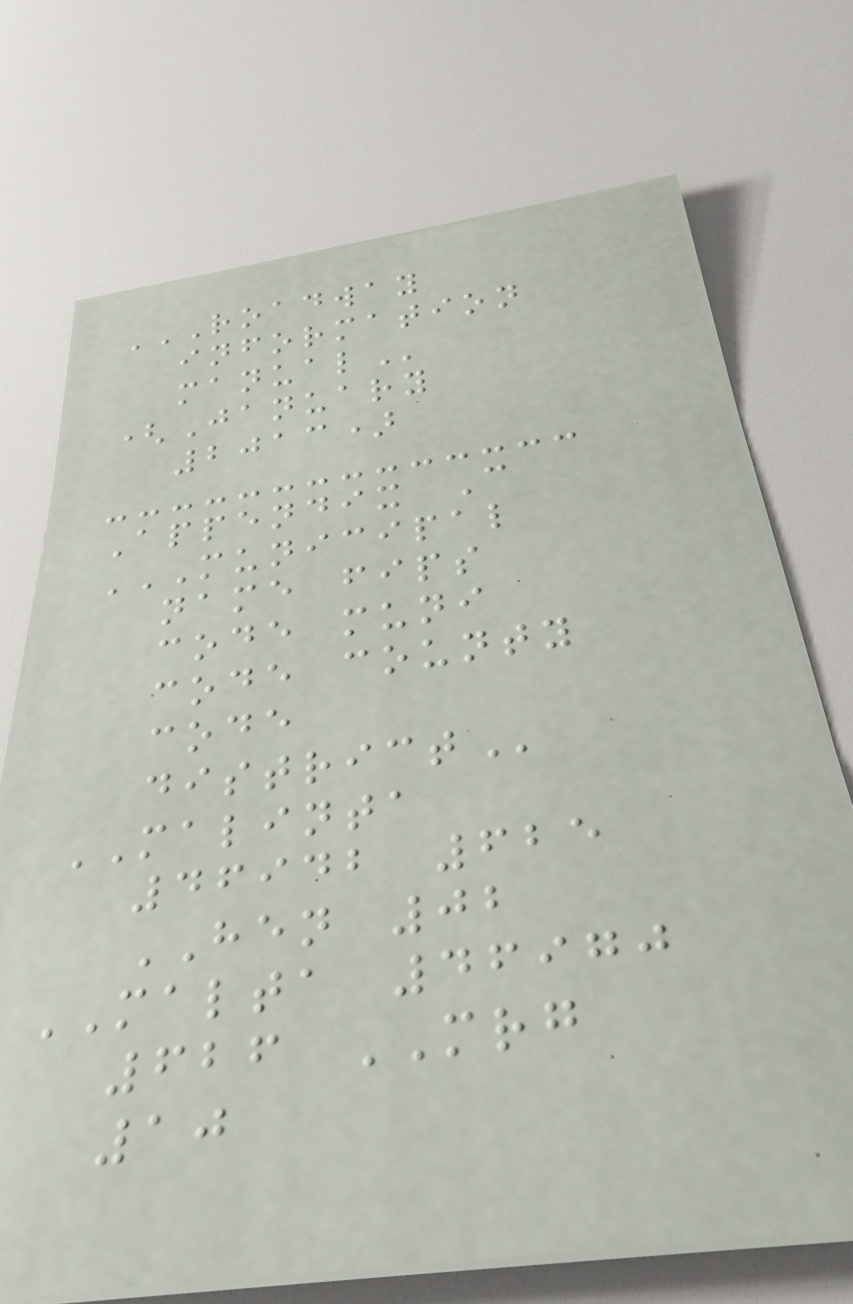ROADWAY
INFORMATION
MANUAL
(January
2013)
Appendix C
MUNICIPAL
NAME FIPS
CODE MUNI
CODE COUNTY
CODE
DISTRICT
MALINTA
46942 625
HEN 02
MALTA 46970
626 MRG
10
